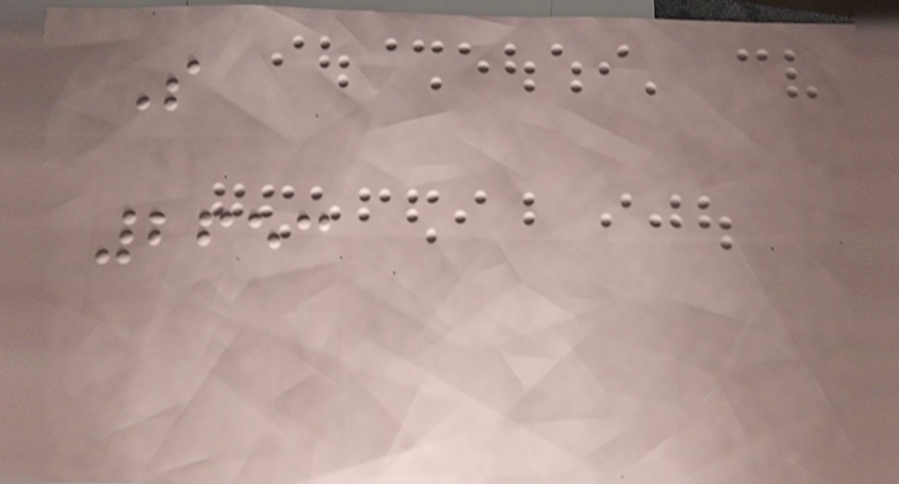S
2653
